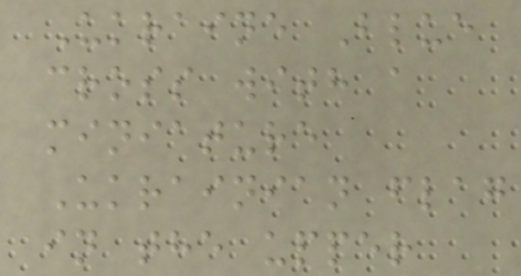Ukraine Blue
cross with a
miniature
Ukrainian flag
in the upper
